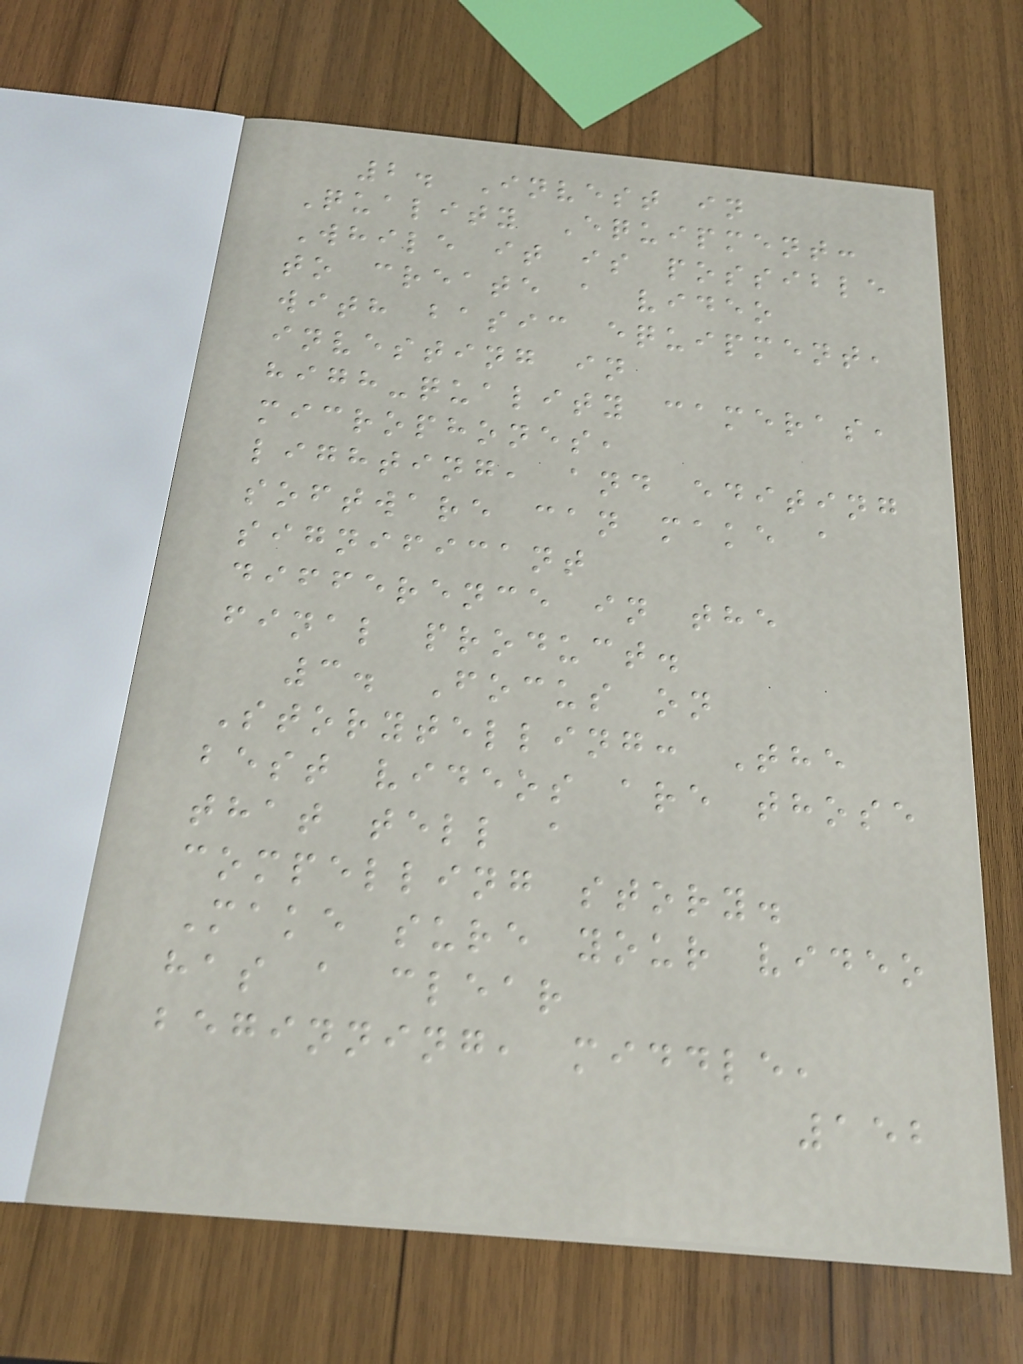2. Invest in
Quality Equipment:
While it is possible
to create a video
with basic equipment,
investing in
high-quality cameras,
microphones,
lighting, and editing
software can make a
significant
difference in the
final product.
3. Focus on
Storytelling: The
best videos are those
that tell a
compelling story.
Make sure your video
has a clear
beginning, middle,
152
